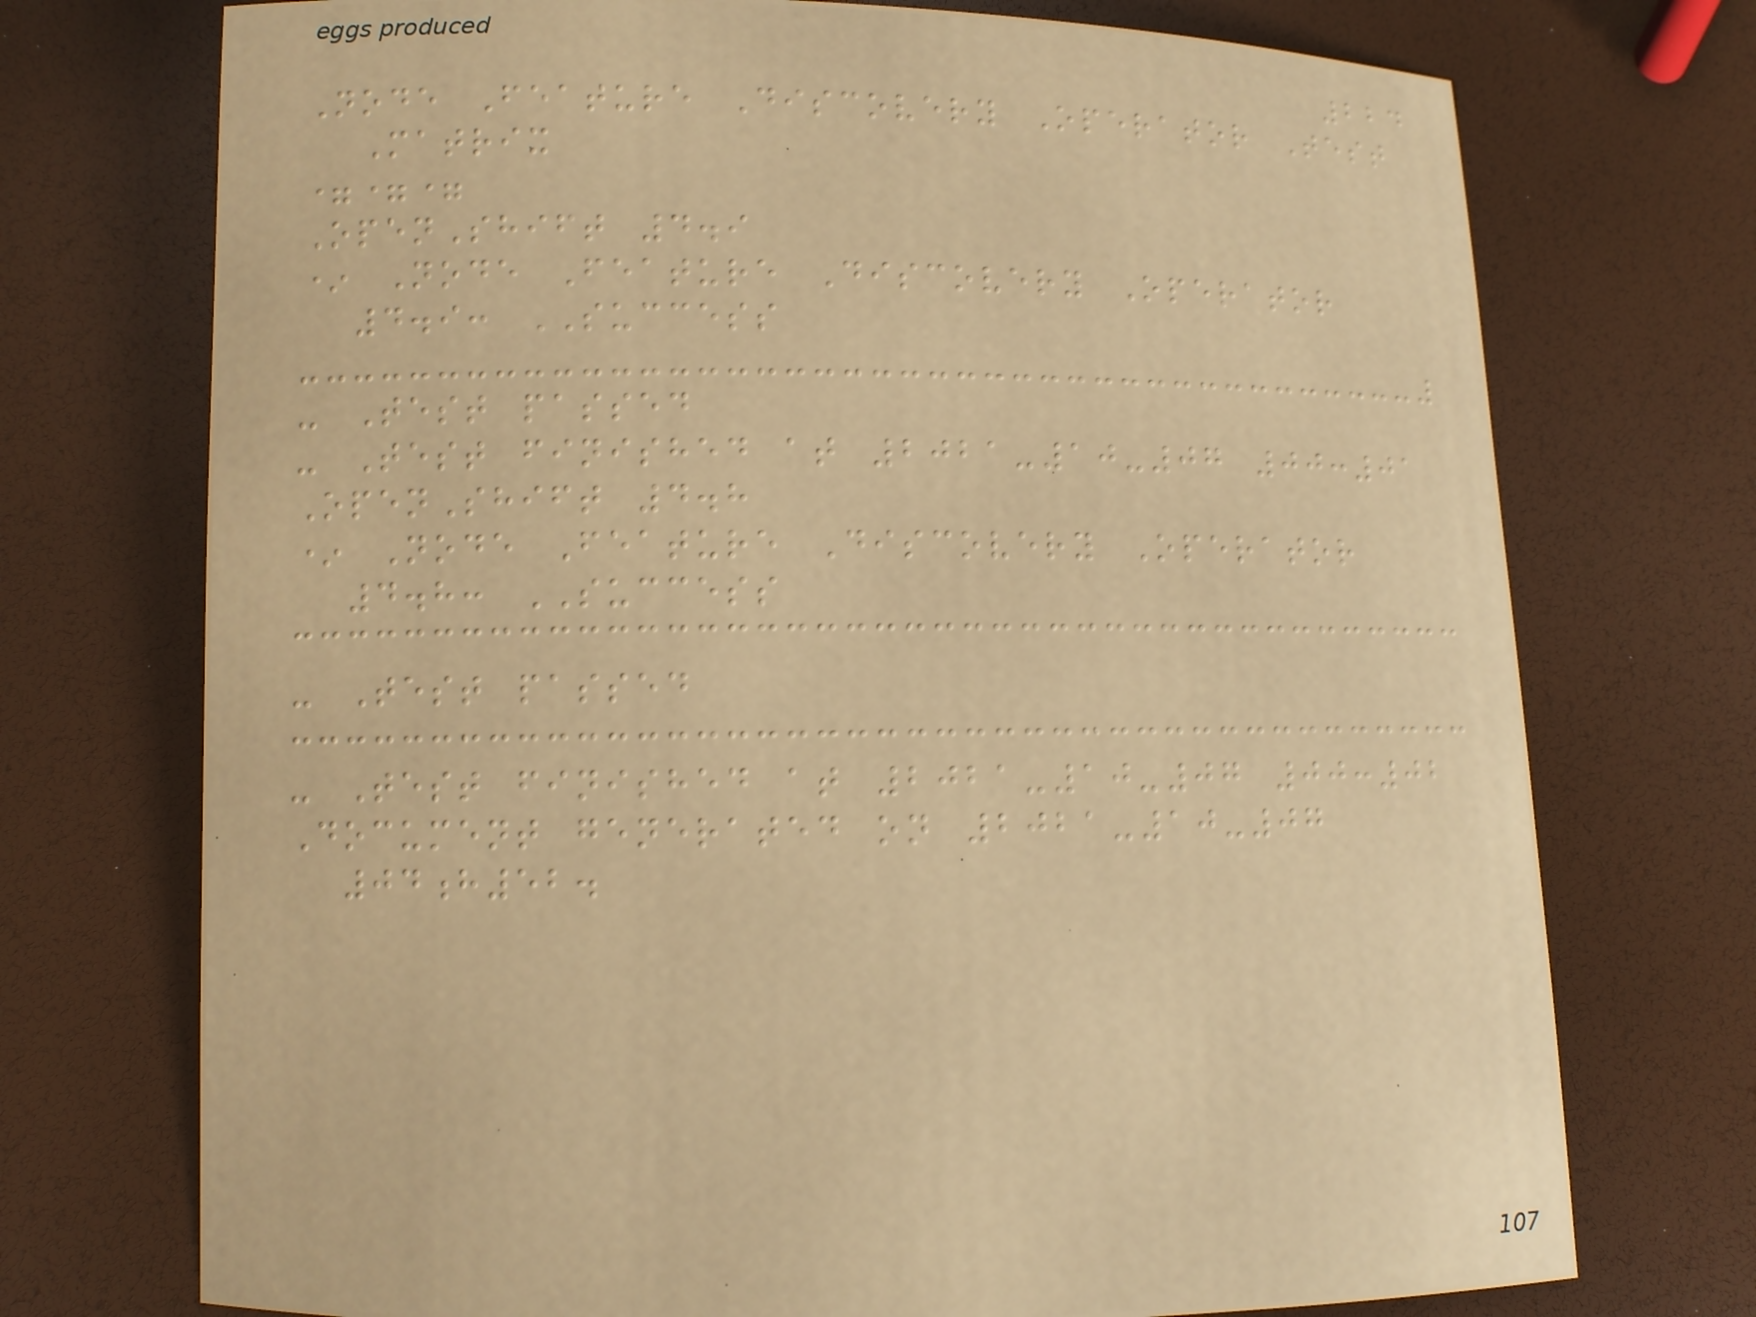224
Node Feature Discovery Operator Test
Matrix
===
OpenShift 4.9
* Node Feature Discovery Operator
4.9: SUCCESS
- Test passed
- Test finished at 2021-10-07 00:01
OpenShift 4.8
* Node Feature Discovery Operator
4.8: SUCCESS
- Test passed
- Test finished at 2021-10-07 00:02
Document generated on 2021-10-07
04h52.
